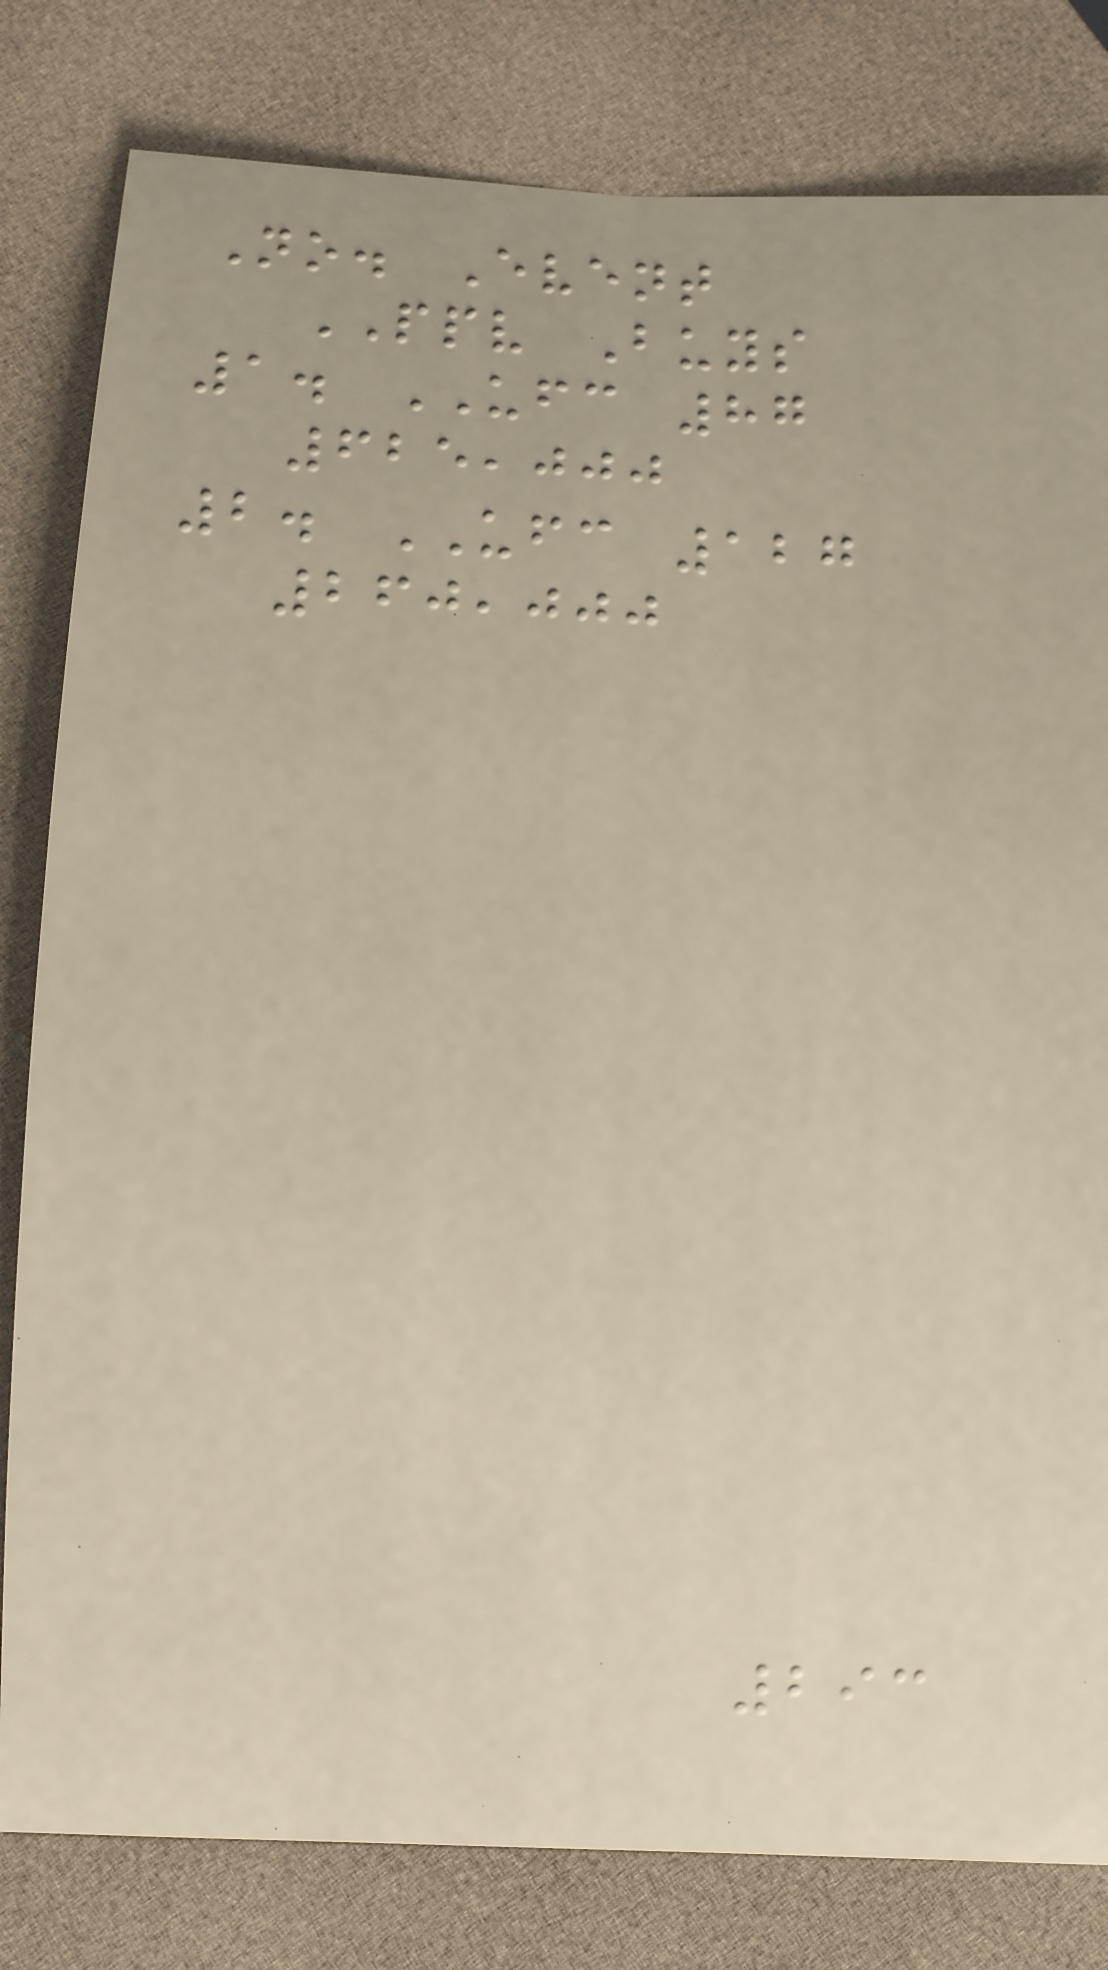No. Event
PPV Buys
1. UFC 87
625,000
2. UFC 127
260,000
293
